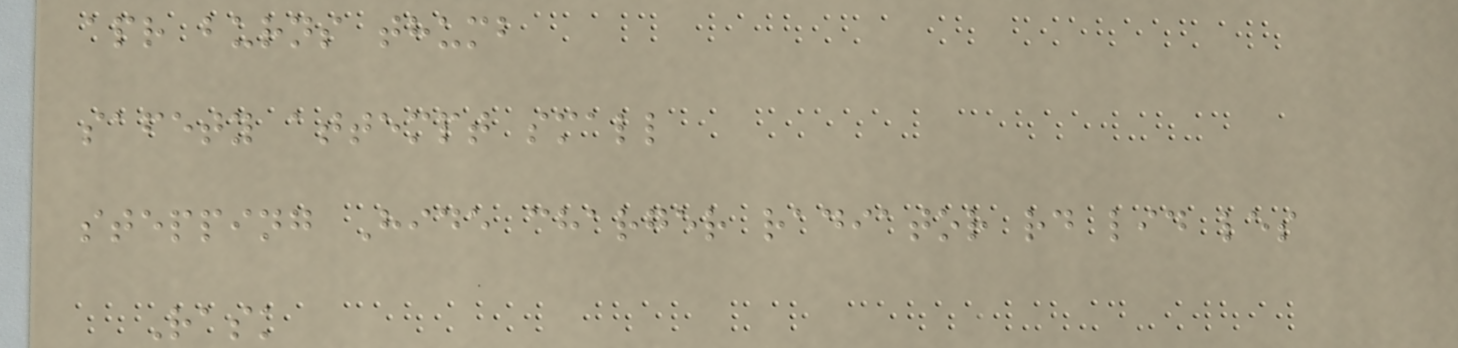apr burns thumb
safety attempt small
stepping Hide charger radiator rd lid les
Rask
